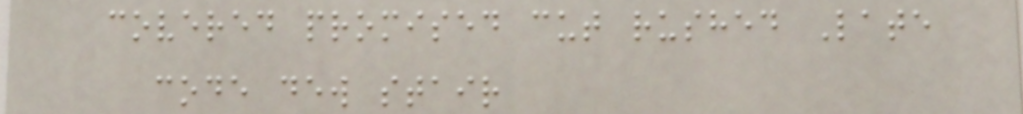covered promised cut rushed Late
code dew stair
